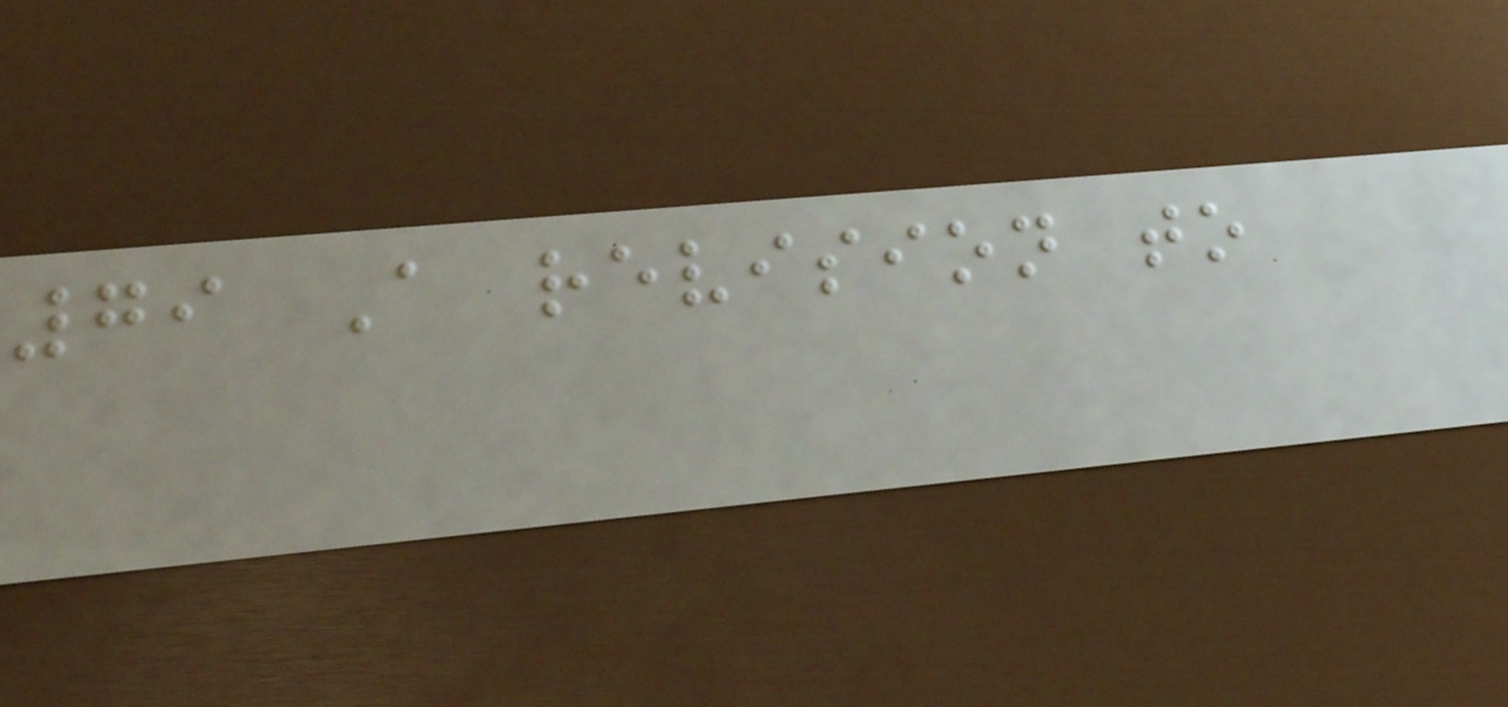79 A revision to
